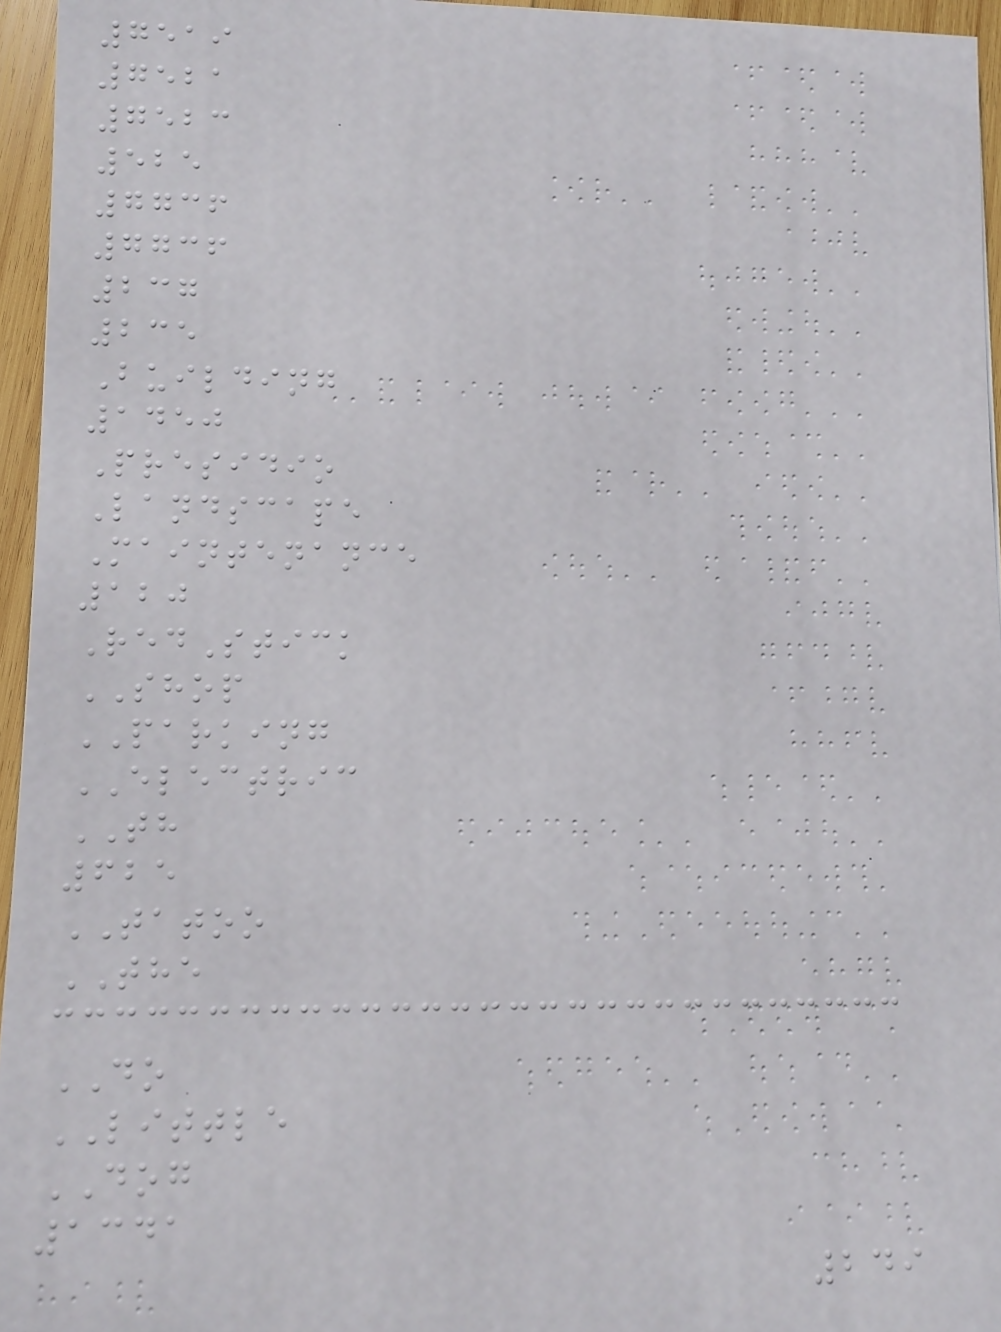7519
7521
7523
525
7736
7736
237
235
Building
1450
Presidio
Landscape
Maintenance
120
RedStick
SHOP
PARKING
ELECTRIC
TH
625
TATOO
THE
DO
LITTLE
DOG
1341
249
